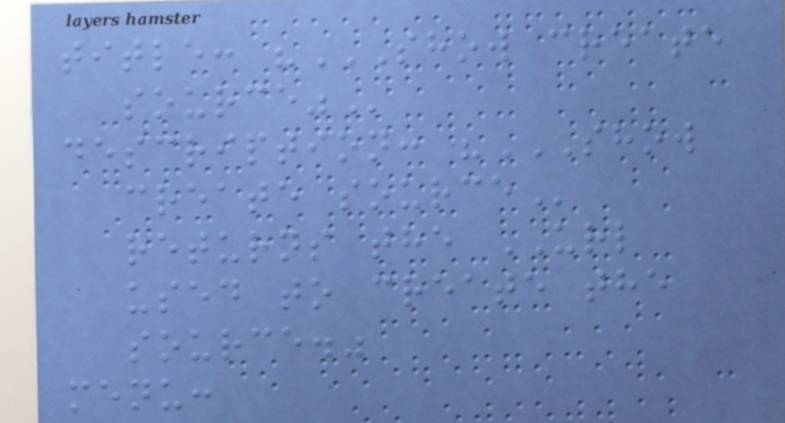title: "SHOW CREATE
SOURCE"
description: "SHOW
CREATE SOURCE
returns the URL
used to create the
source."
menu:
